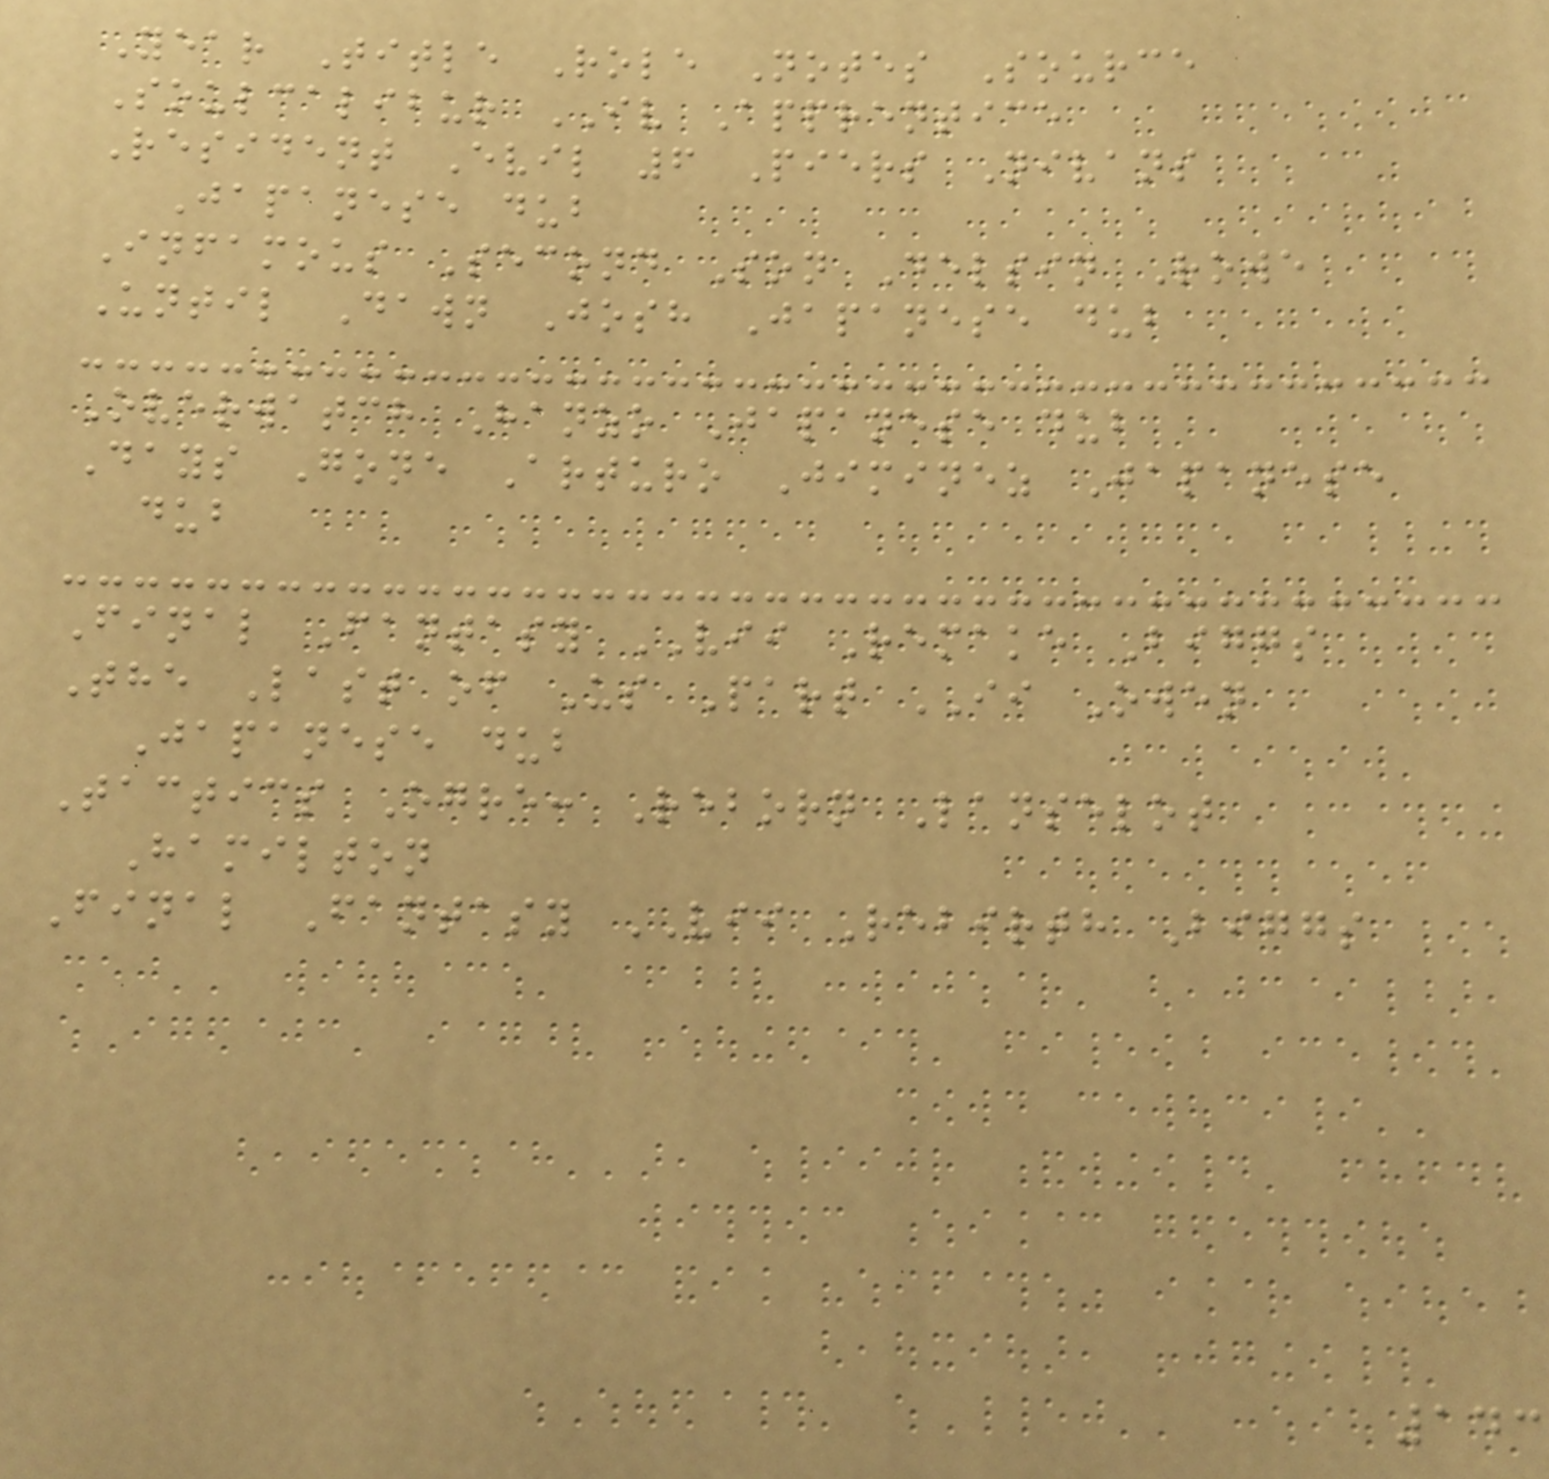Year Title Role Notes Source
Soulcalibur IV Apprentice
Resident Evil 6 Piers Nivans
Japanese dub
Infamous Second Son Delsin Rowe
Until Dawn Josh Japanese dub
Overwatch Hanzo Japanese dub
Days Gone Arturo Jiminez Japanese
dub
Final Fantasy VII Remake Biggs
The Last of Us Part II Owen
Japanese dub
Tactics Ogre: Reborn Lanselot
Hamilton
Final Fantasy VII Rebirth Biggs
143
